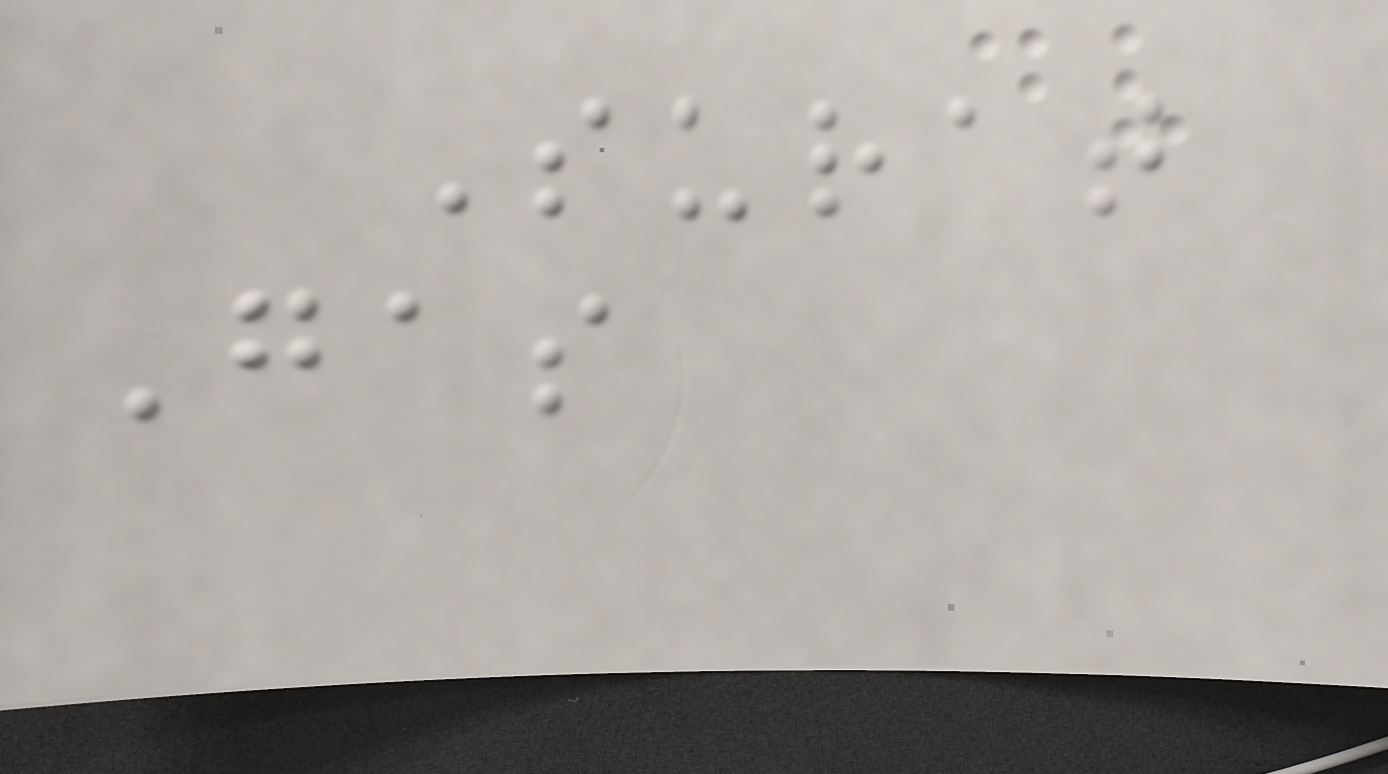Surat
Gas
